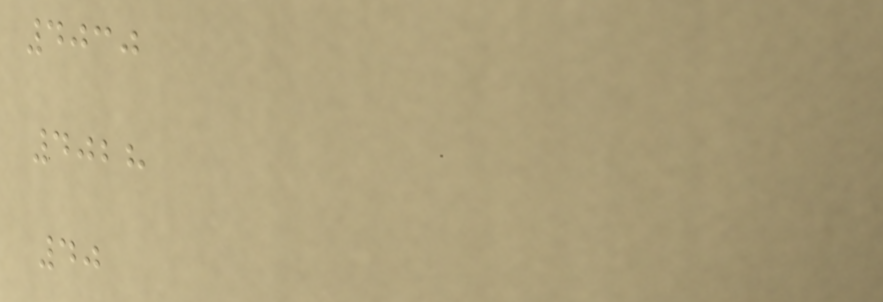4030
4028
40
